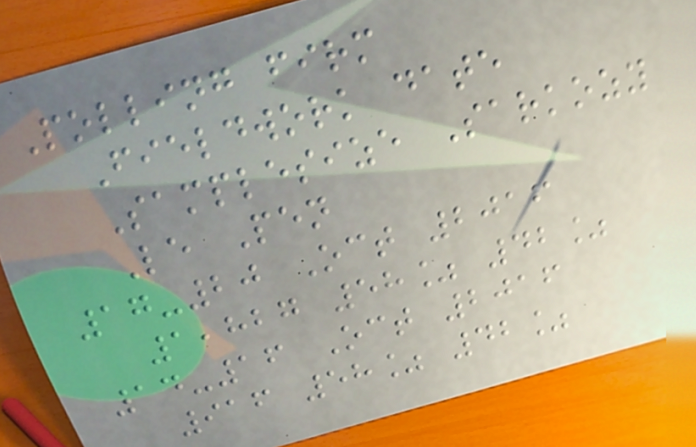Polling firm
Fieldwork date
Samplesize Sarkozy
Le Pen
17-20 Oct 2016
1,827 58% 42%
14-16 Oct 2016
916 58% 42%
